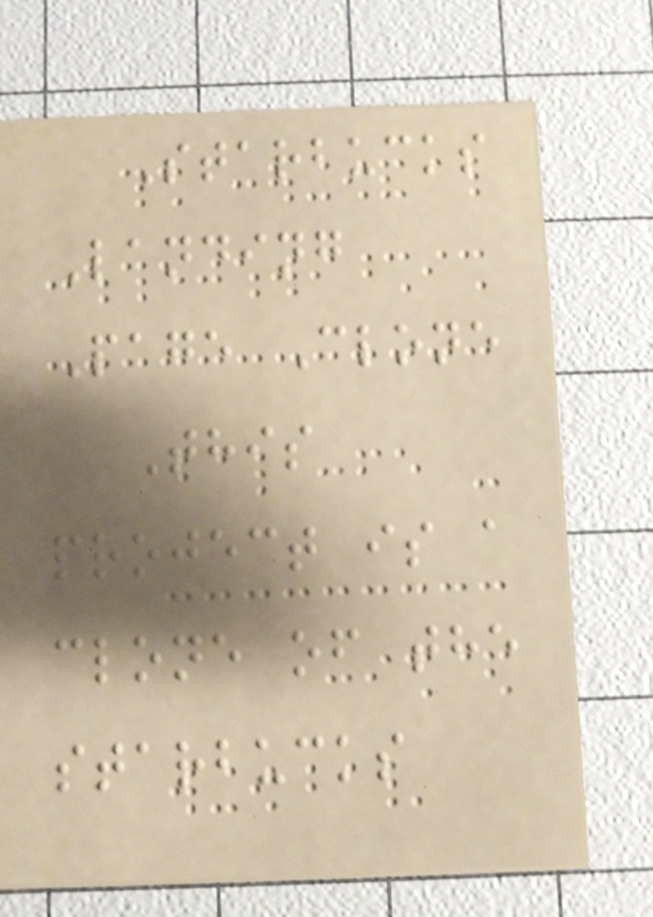Starbucks
Landing
Page Clone
This
project is a
clone of the
starbucks
